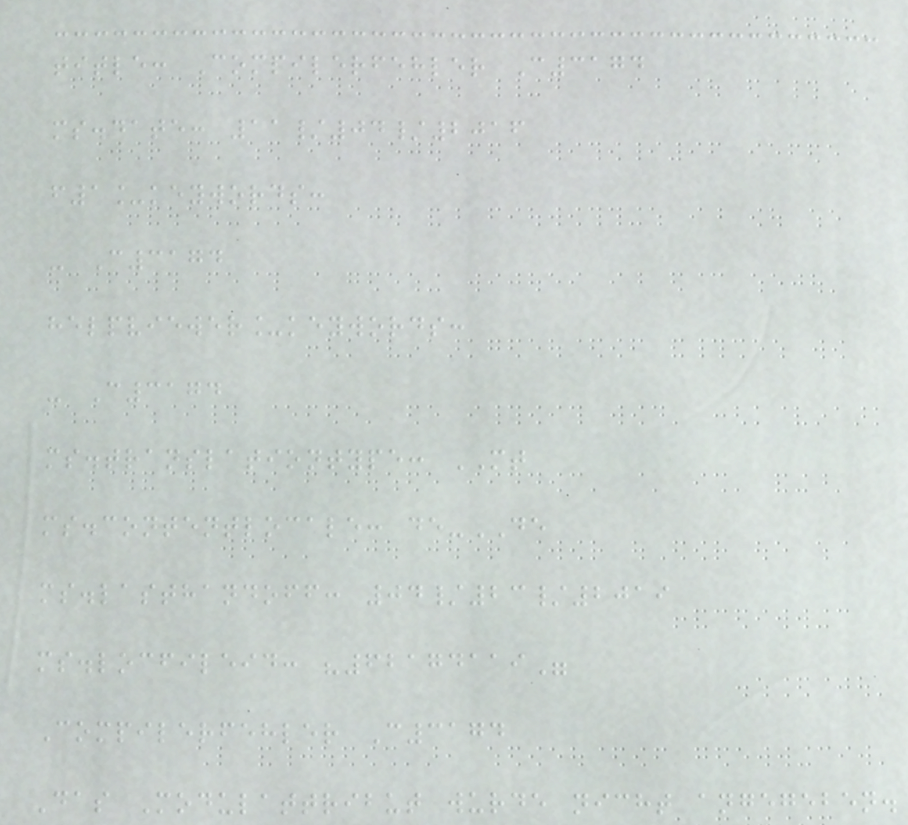title: Compilerfehler C3174
ms.date: 11/04/2016
f1_keywords:
- C3174
helpviewer_keywords:
- C3174
ms.translationtype: MT
ms.contentlocale: de-DE
ms.lasthandoff: 04/23/2019
ms.locfileid: "62174119"
Compilerfehler C3174
Das Modulattribut wurde nicht angegeben.
